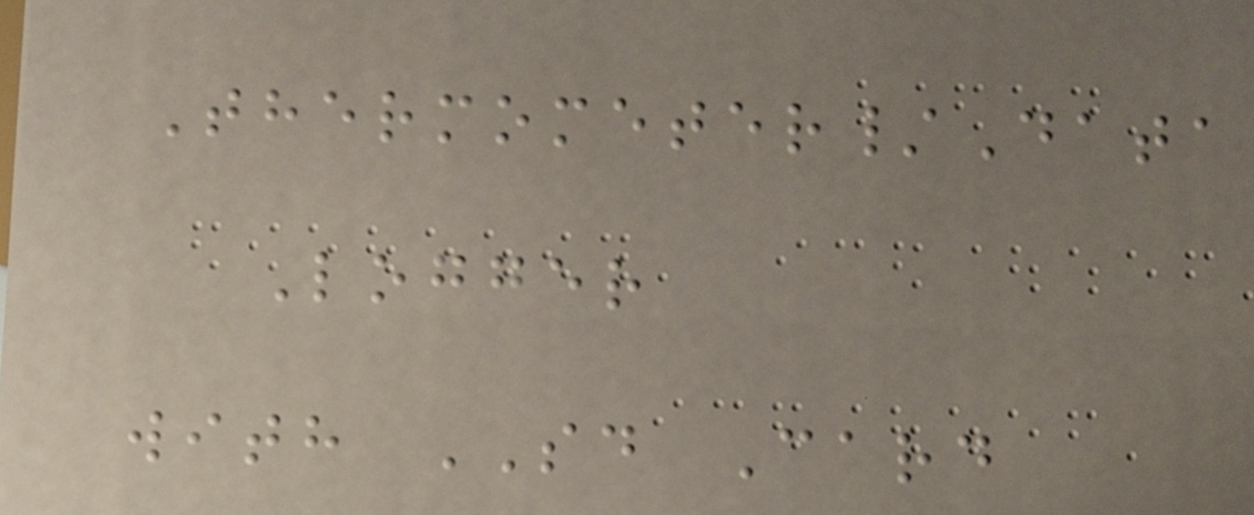Thermometer/Data
Logger
with SD Card
